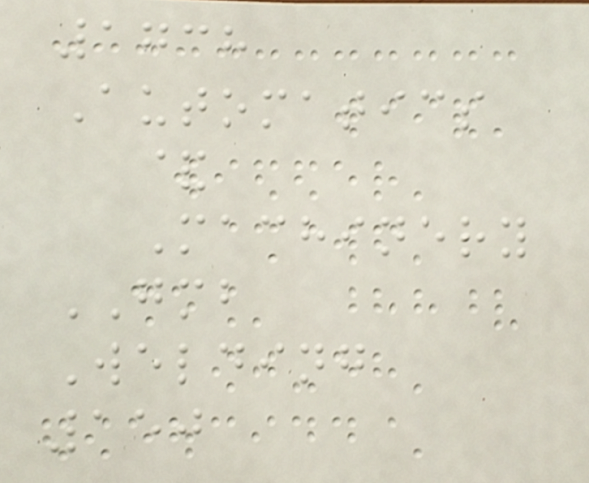1738
Automatics
&
Machinery
GMB
Welding
150
